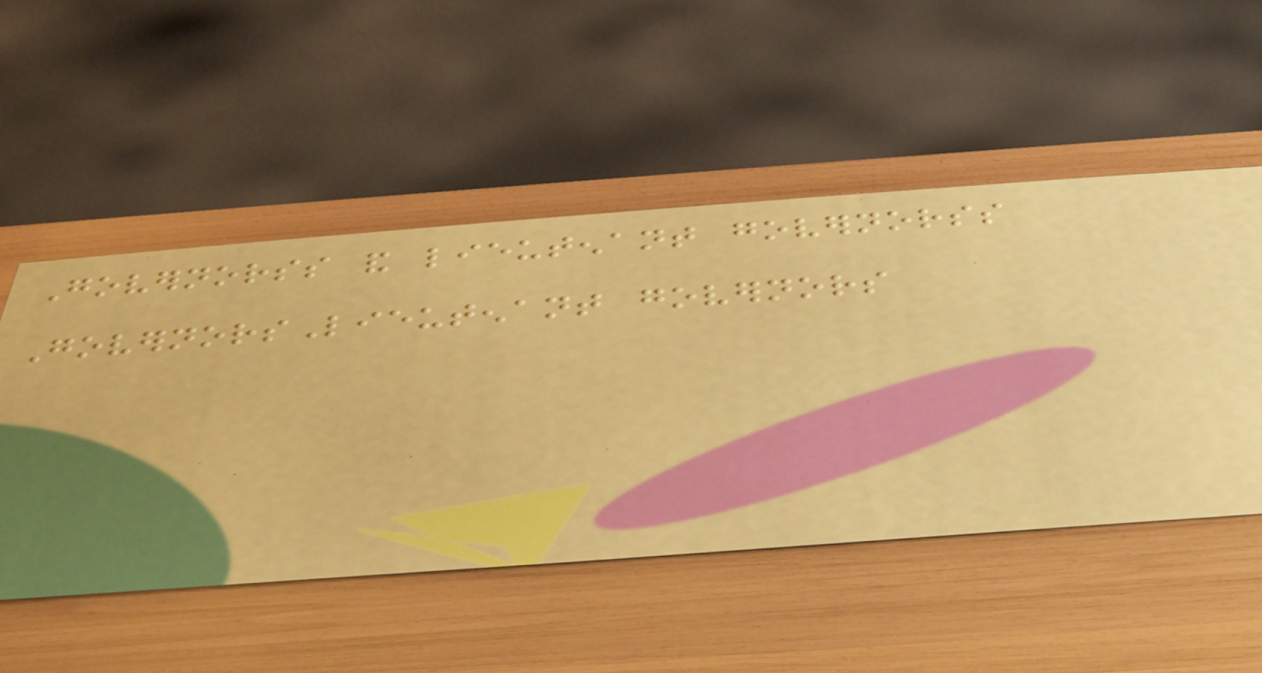Governorss and lieutenant governorss
GovernorsLieutenant governors
